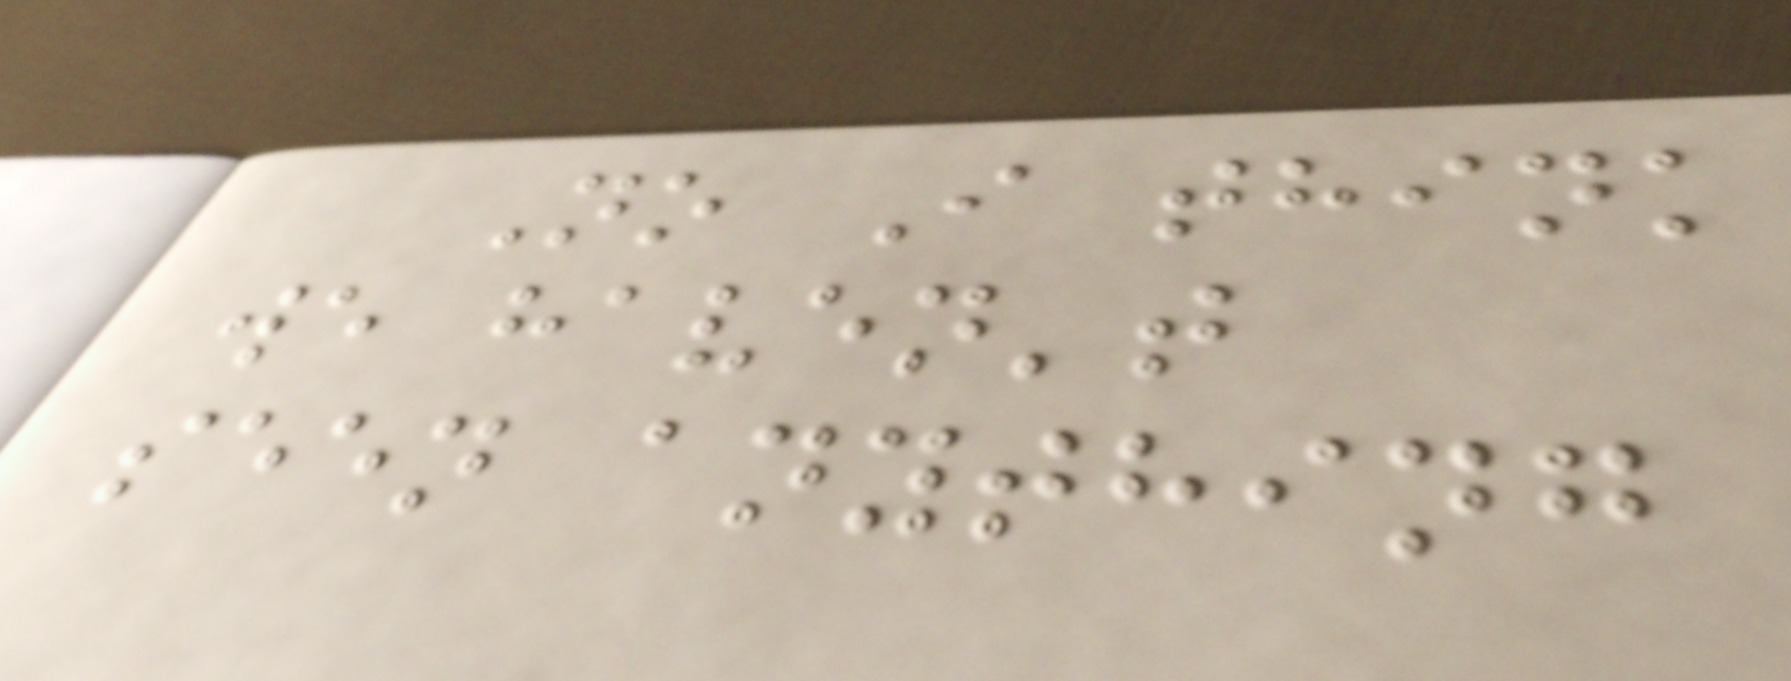No I think
we haven't
seen anything
